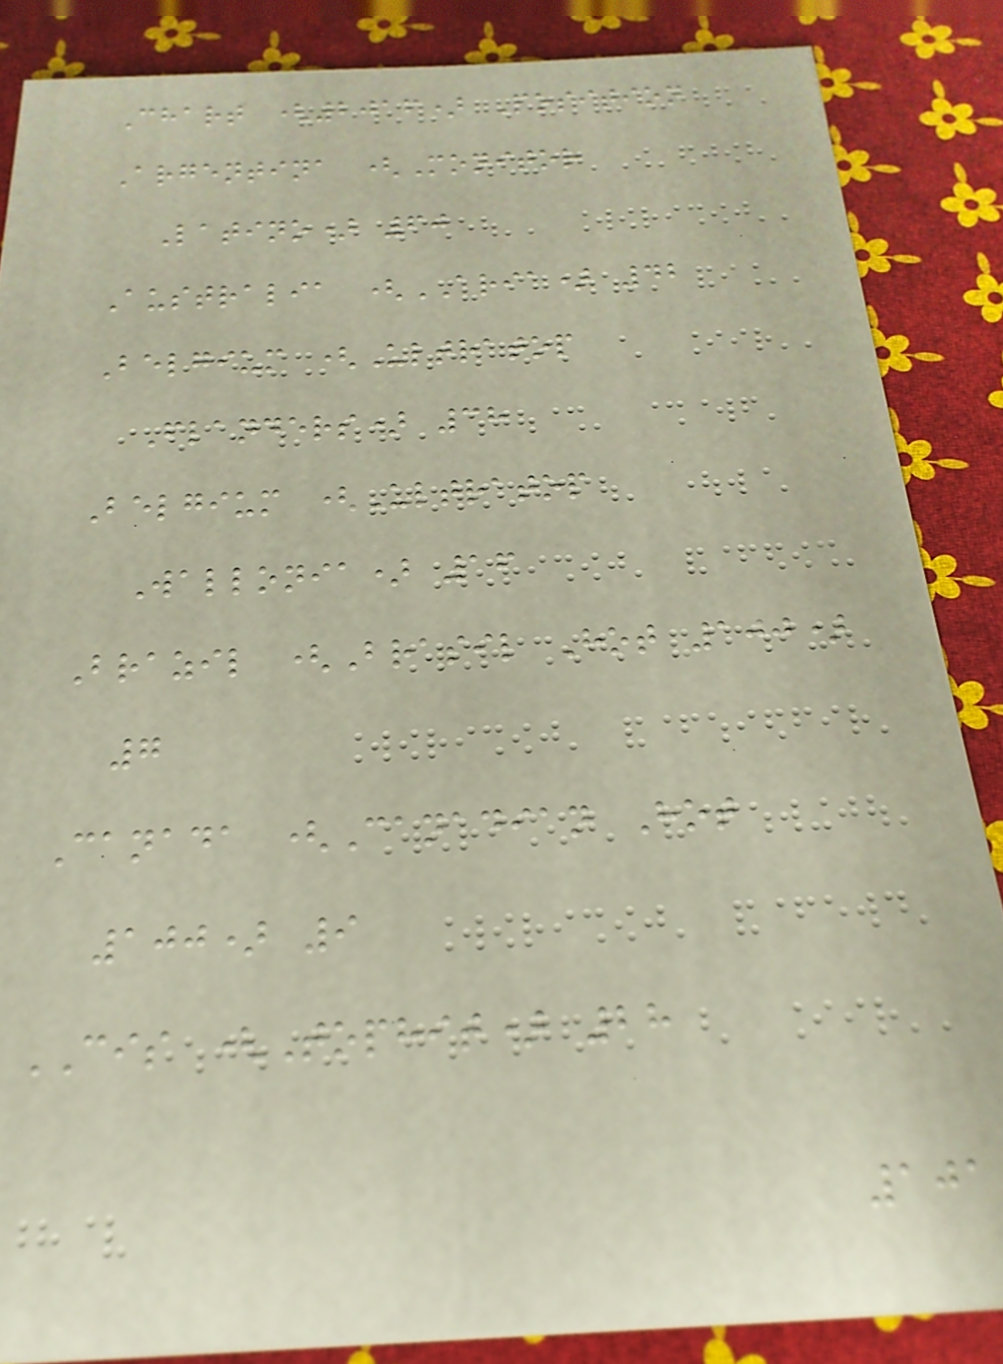Chart (2016) Position
Argentina (Monitor
Latino) 60
Australia (ARIA) 42
Belgium (Ultratop
Flanders) 38
Belgium (Ultratop
Wallonia) 16
Brazil (Brasil Hot 100)
7
Canada (Canadian Hot
100) 9
CIS (Tophit) 28
101
